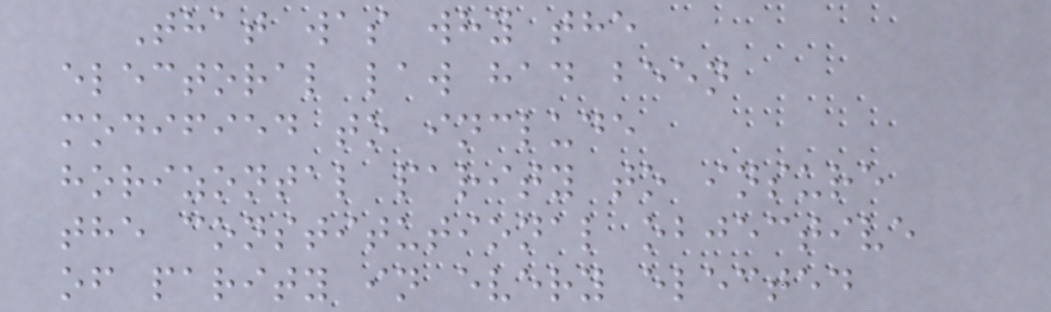That was why the
electoral law had been
modified to include
horizontal parity to insure
the constitutional objective
of parity in every elected
